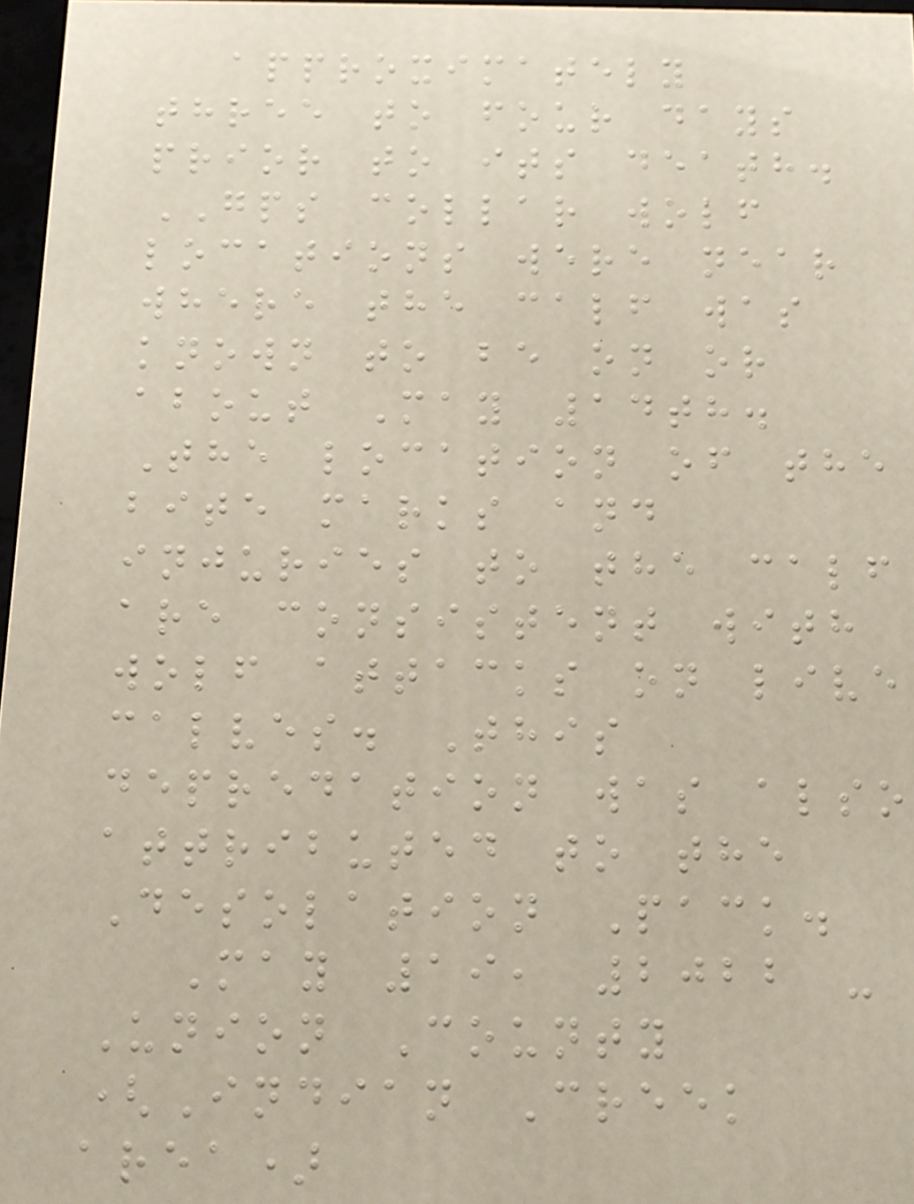approximately
three to four days
prior to its death.
GPS collar wolf
locations were near
where the calf was
known to be on or
about May 14th.
The location of the
bite marks and
injuries to the calf
are consistent with
wolf attacks on live
calves. This
depredation was also
attributed to the
Desolation Pack.
May 19, 2022 -
Union County
(Indian Creek
area)
